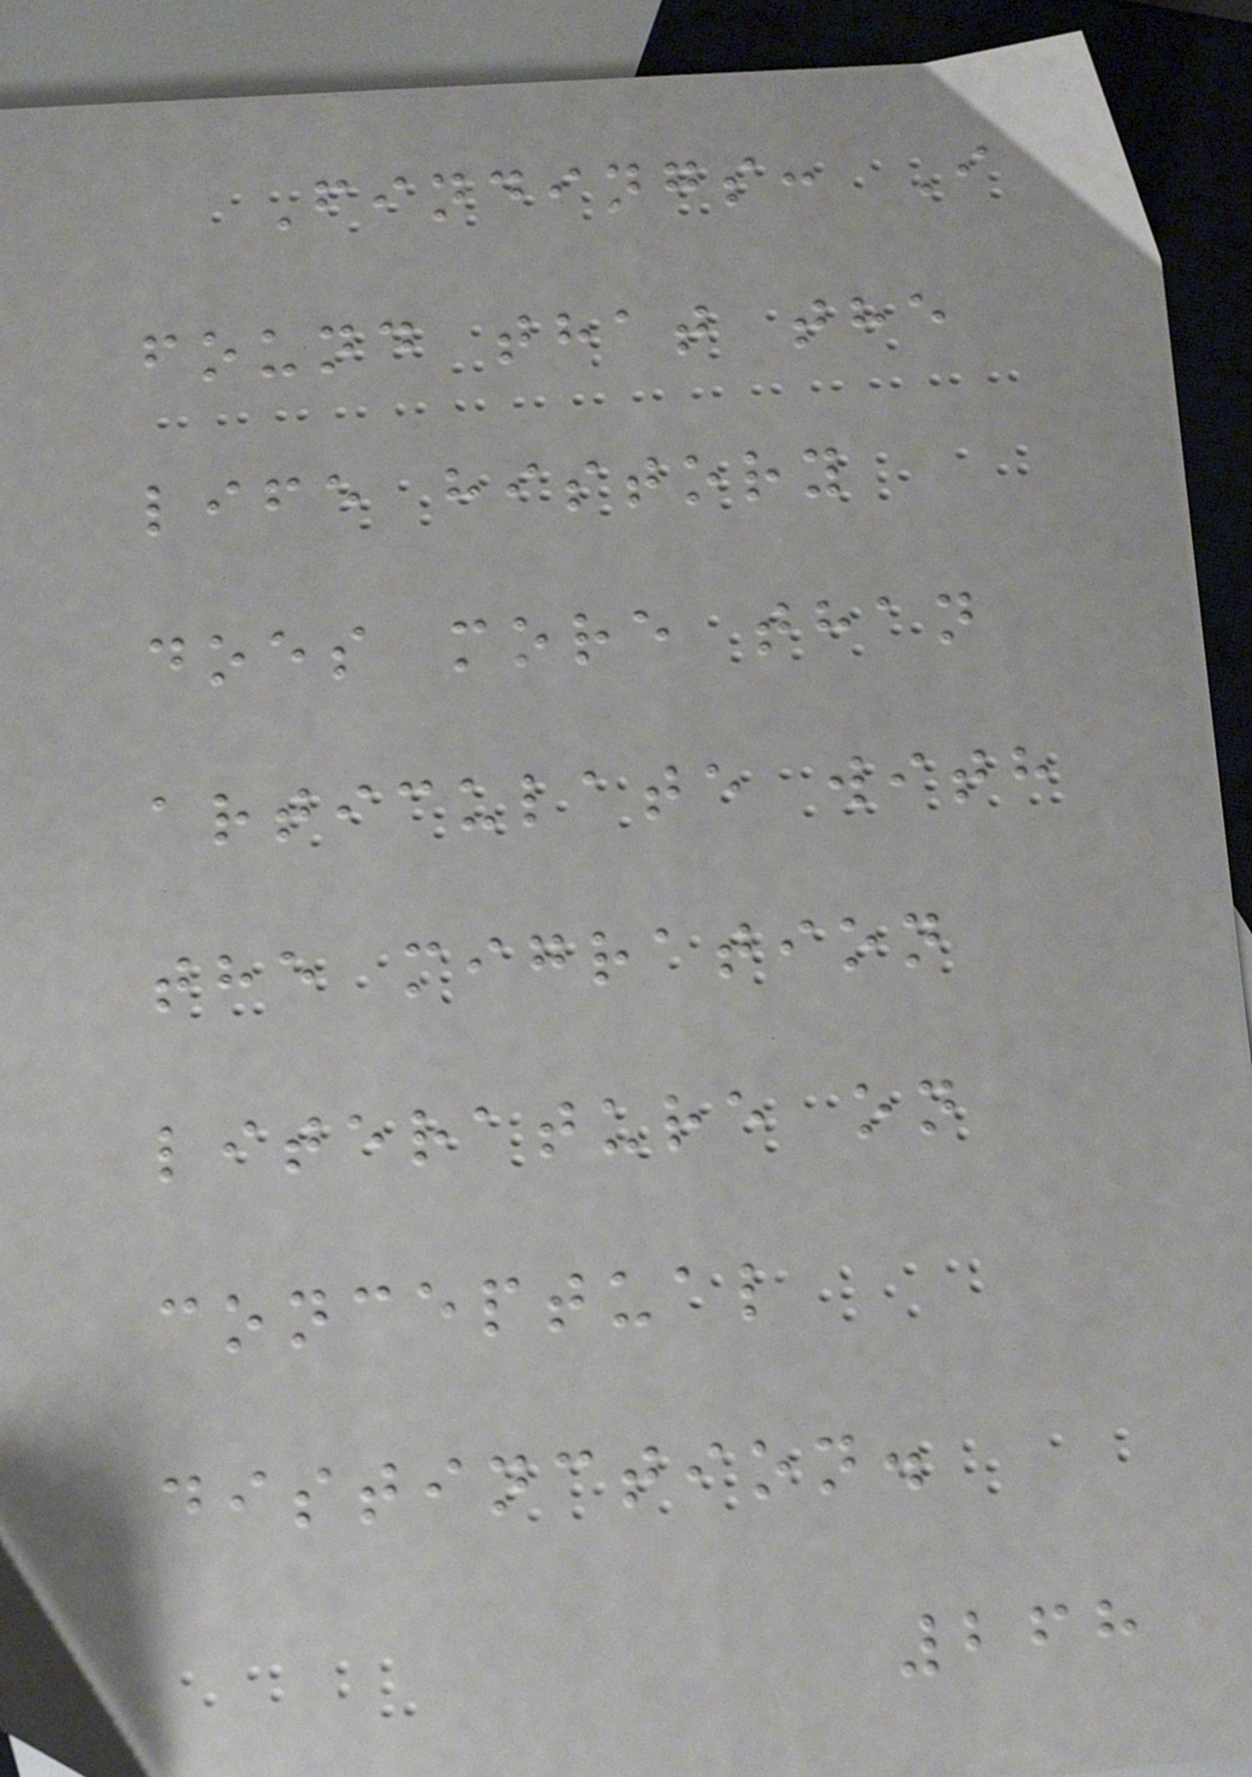Findings: I
found that the
life history
does more than
articulate with
the migration
literature on
conceptual
distinction.
268
